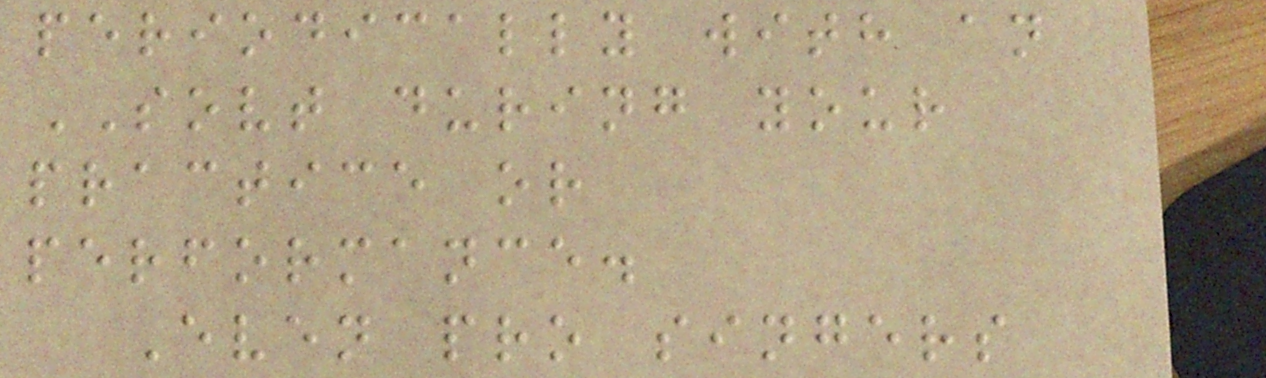periodically with an
SOVT during your
practice or
performance.
Even pro singers
